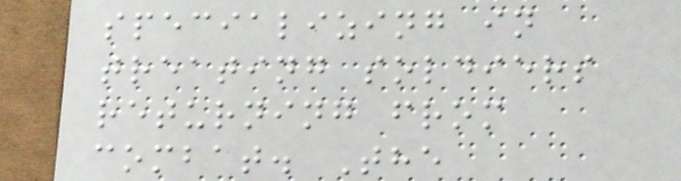specializing in
treating soldiers
returning from
combat. The
